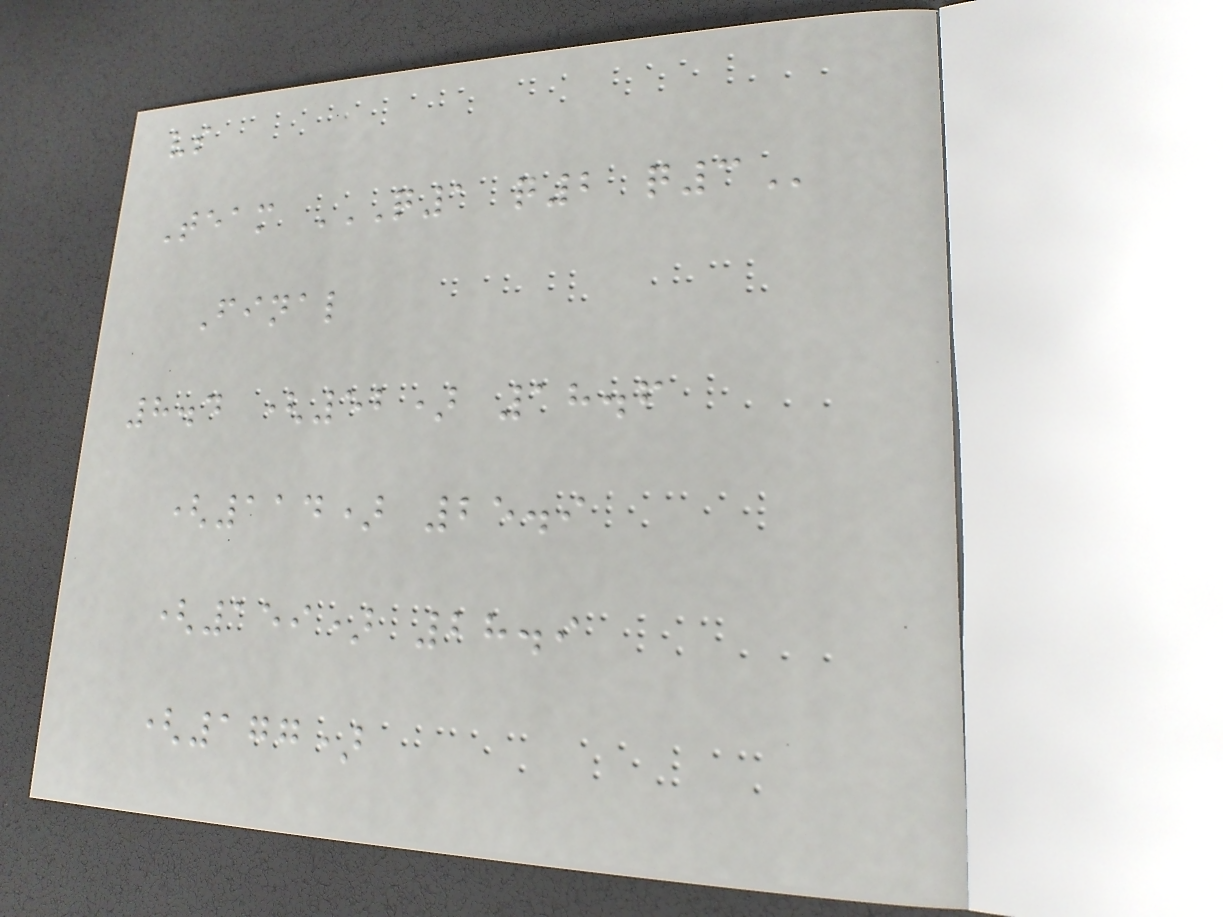vs
Team Q1 Q2 Q3
Final
8.4 (52) 18.6
(114) 25.9
(159) 28.9
(177)
